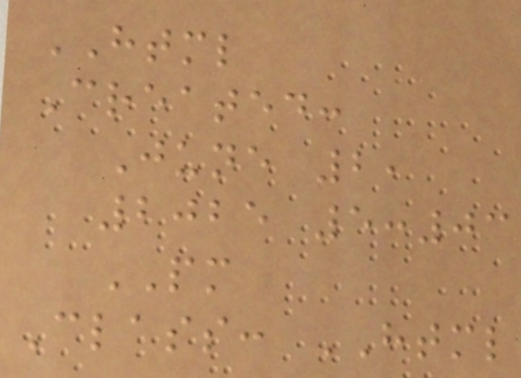HTML
Created:
June 2,
2025 5:03
PM
Class: HTML
